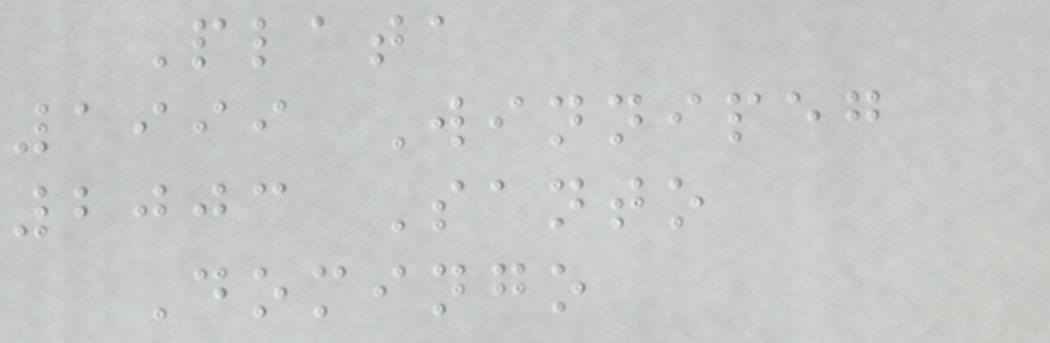Plata
1999 Winnipeg
2003 Santo
Domingo
